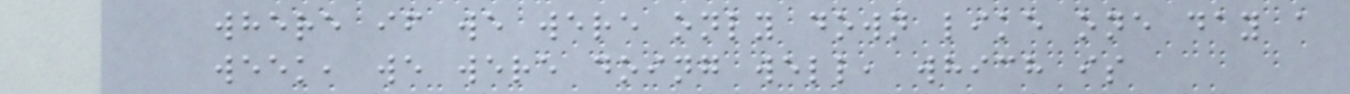where if we were only down like one day a
week, we were doing well, which is
